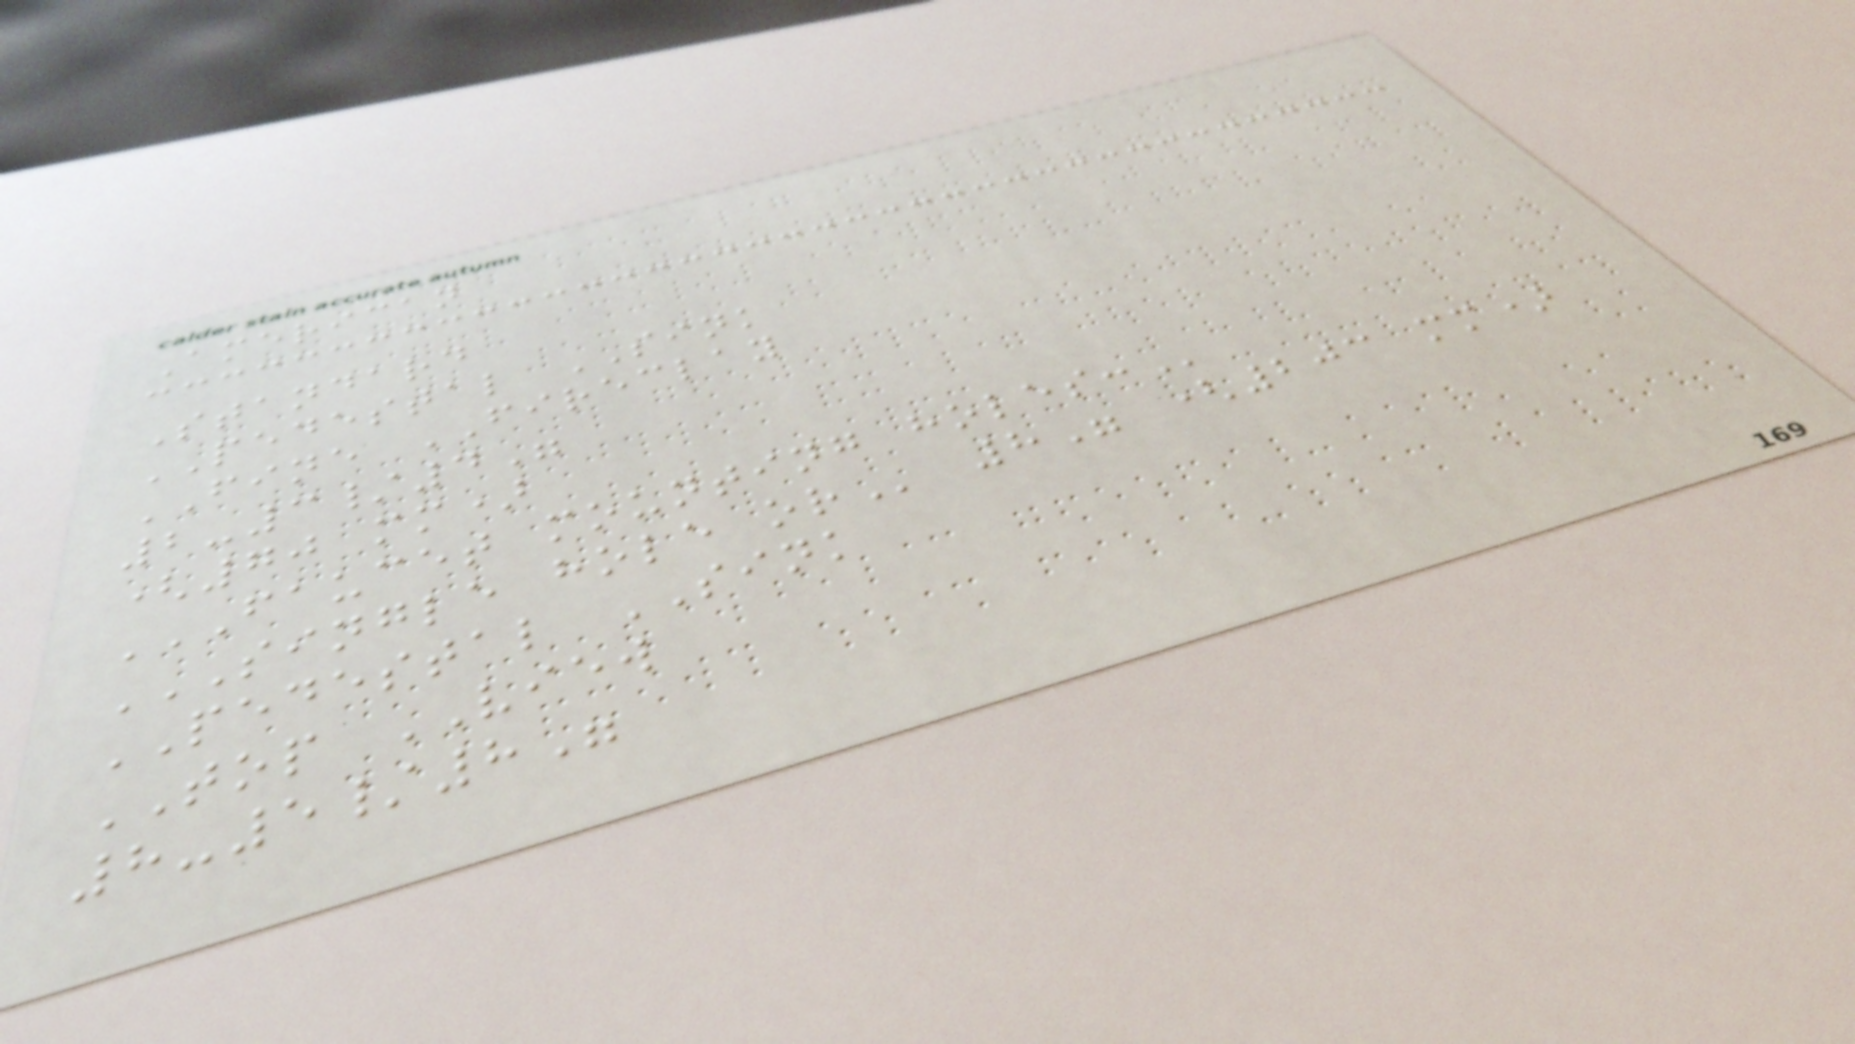American
Standard
PEDESTAL SINK
FINE FIRECLAY
2-3/4"
(70 mm)
FAUCET MOUNTING HOLES:
SINGLE HOLE OR 8" (203 mm)
PEDESTAL SINK
TOP VIEW
8-5/8"
